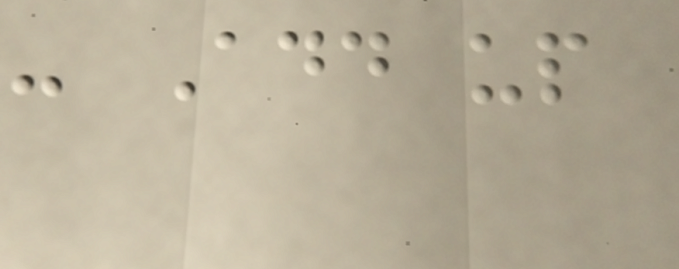- Add up
